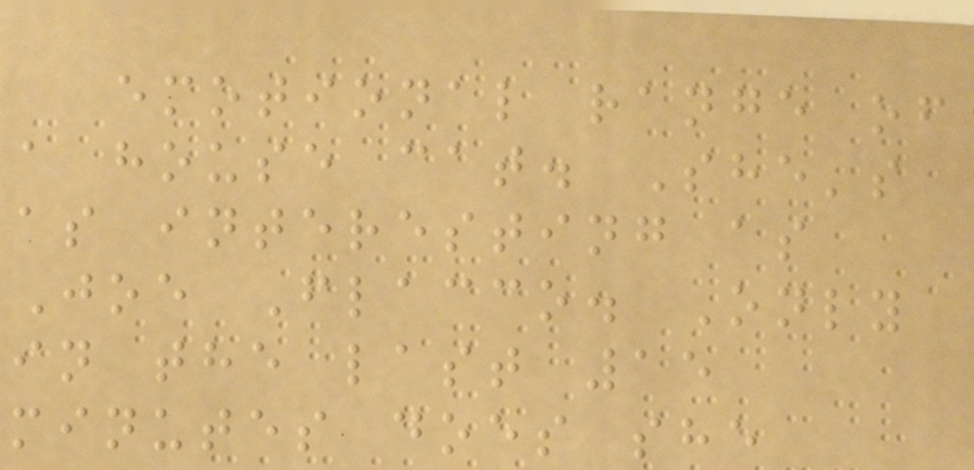emotional range of
a house cat. She's
as interesting as
Joe Flacco. Only
in the last 15
minutes does she
